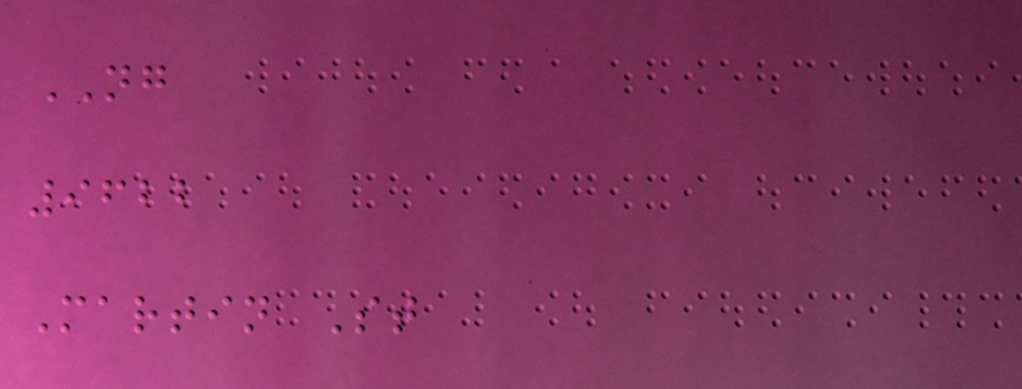NG
9622
Martin St
